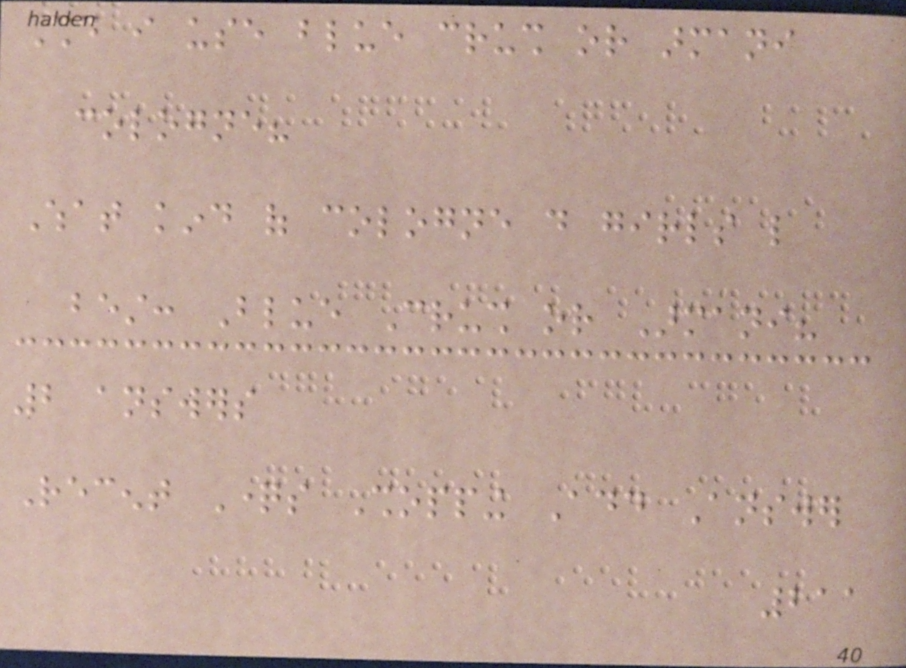Should i use blue crush or armani
cologne?
What kind of cologne do girls like
best: Blue Crush or Armani?
2 answers
Recent Questions Shopping Add Answer
211
